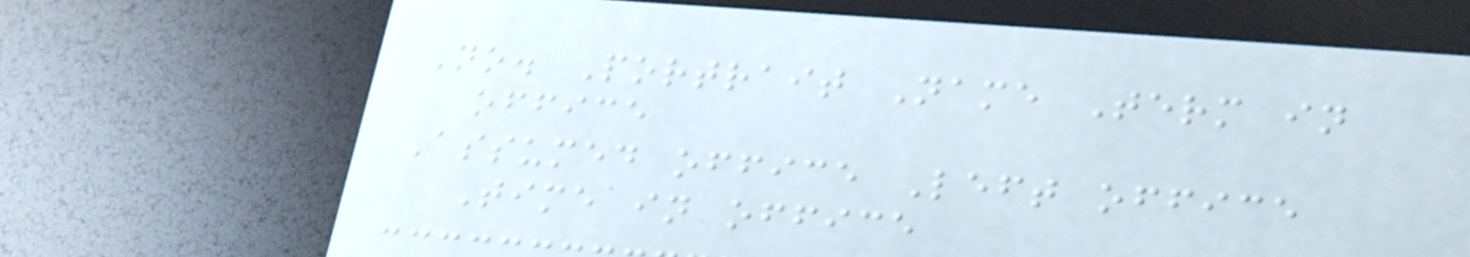No. Portrait Name Term in
office
Assumed office Left office
Time in office
